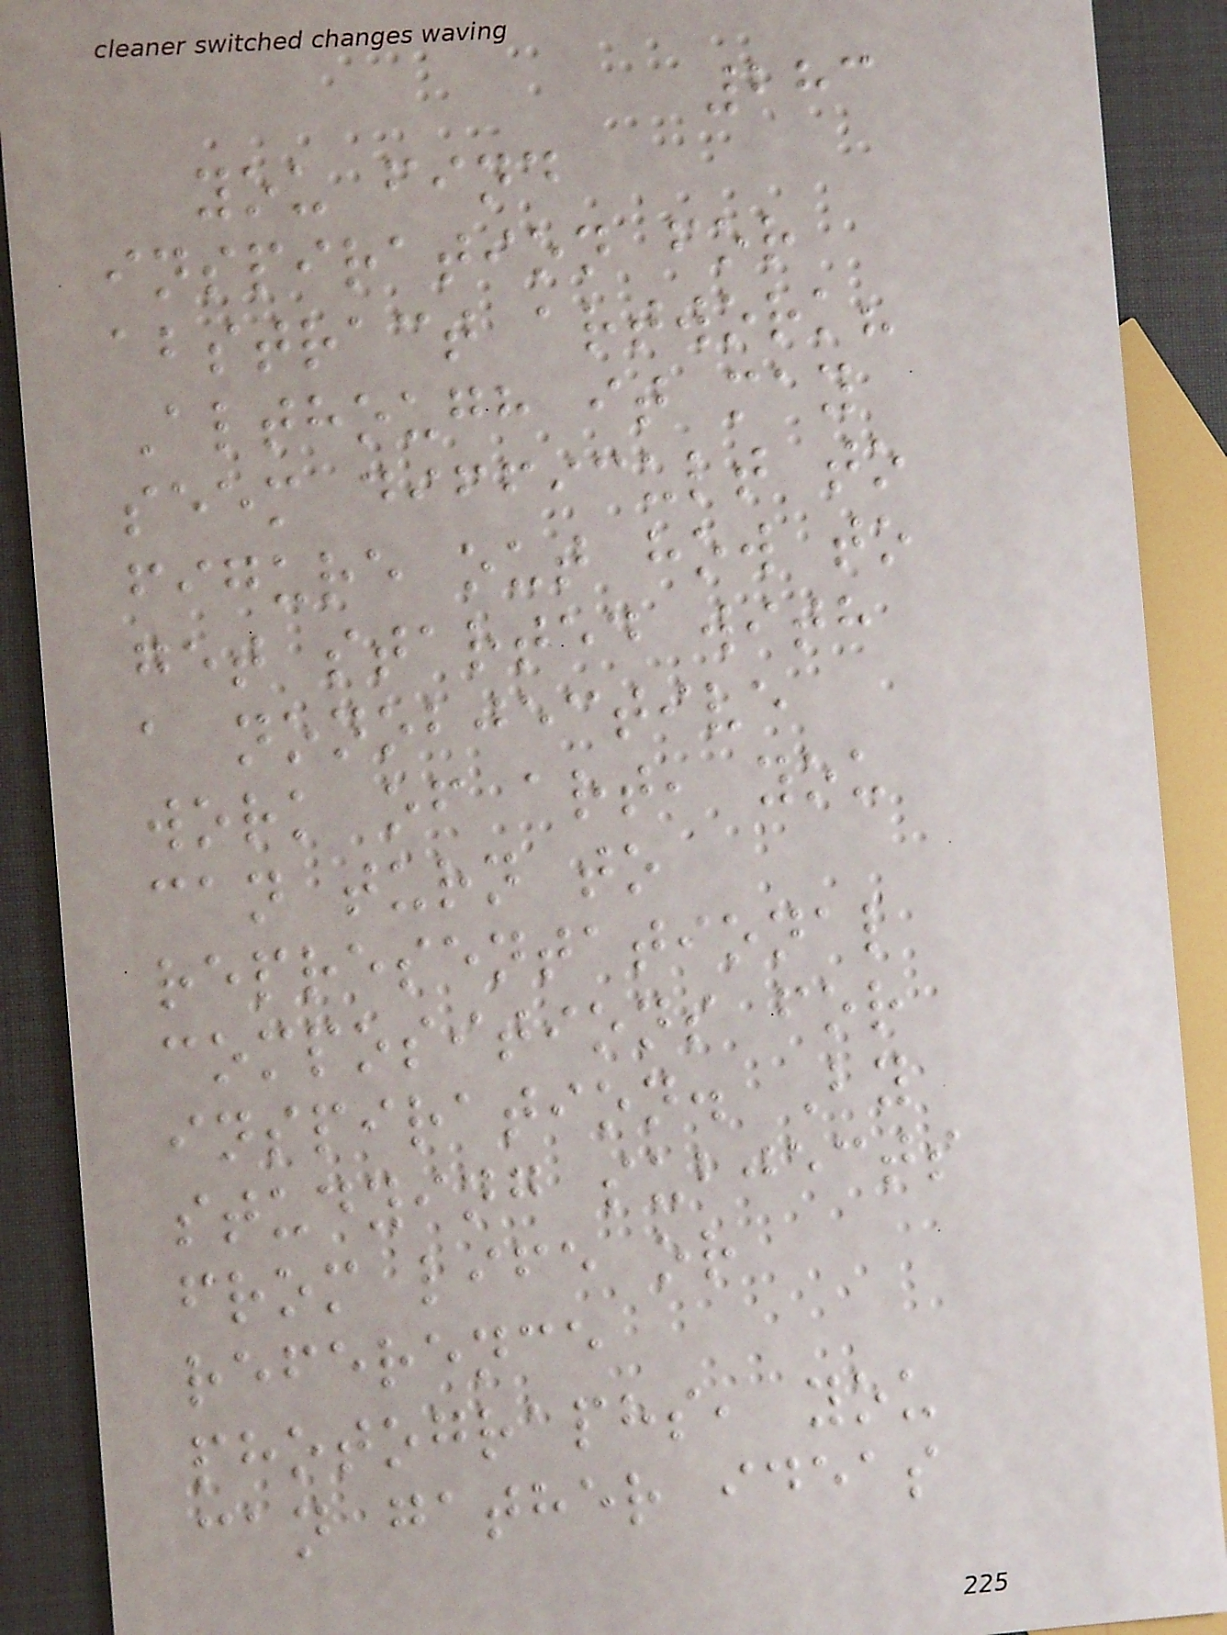283
you find
inspiration for
abstract artwork?
Although it may
seem difficult to
figure out how to
get started with
a nonobjective
work of art, you
can turn to
representational
compositions for
inspiration. By
studying subjects
from life or
reference
photographs, you
can gather ideas
